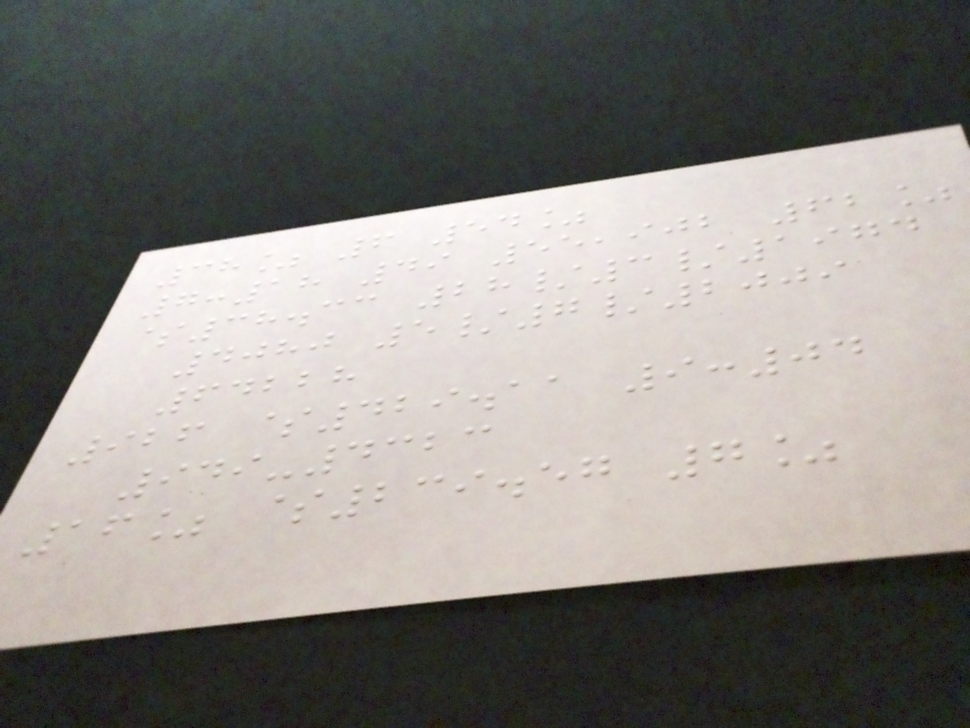38% 6 54%
7:18 49 55,902 62%
$38.33 28/3/1974
4080 5/7/2009
64228
926 $429.11 9:04
949-4323
16% $239.57 7%
